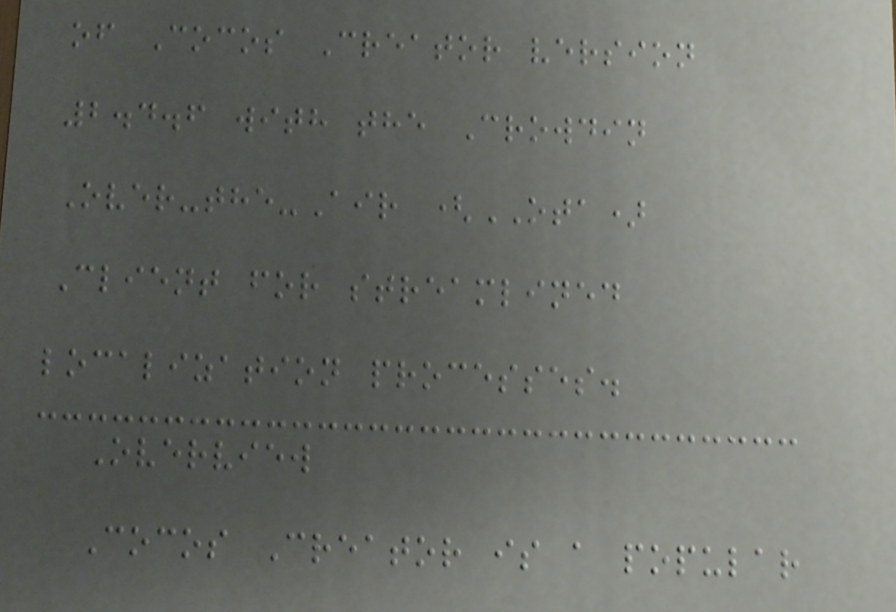of Cocos Creator version
2.4.6 with the Crowdin
Over-the-Air (OTA)
Client for streamlined
localization processes.
Overview
Cocos Creator is a popular
